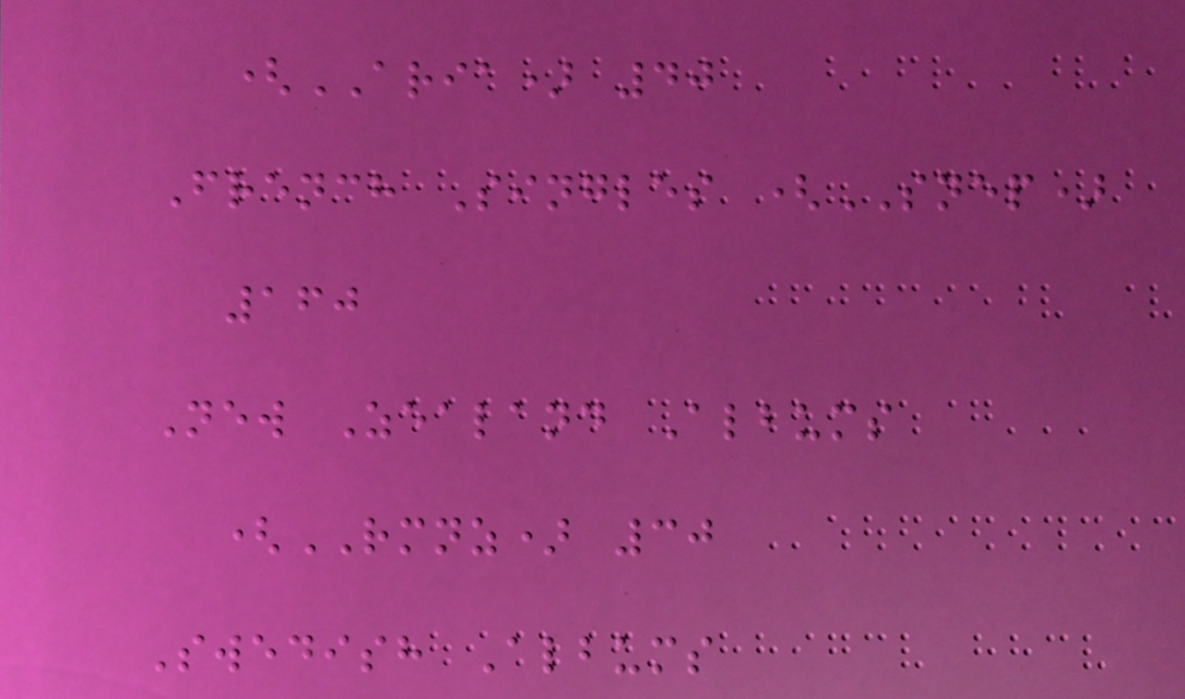(ARIA) 40
French Singles (SNEP)
160
New Zealand Albums
(RMNZ) 30
Swedish Albums
